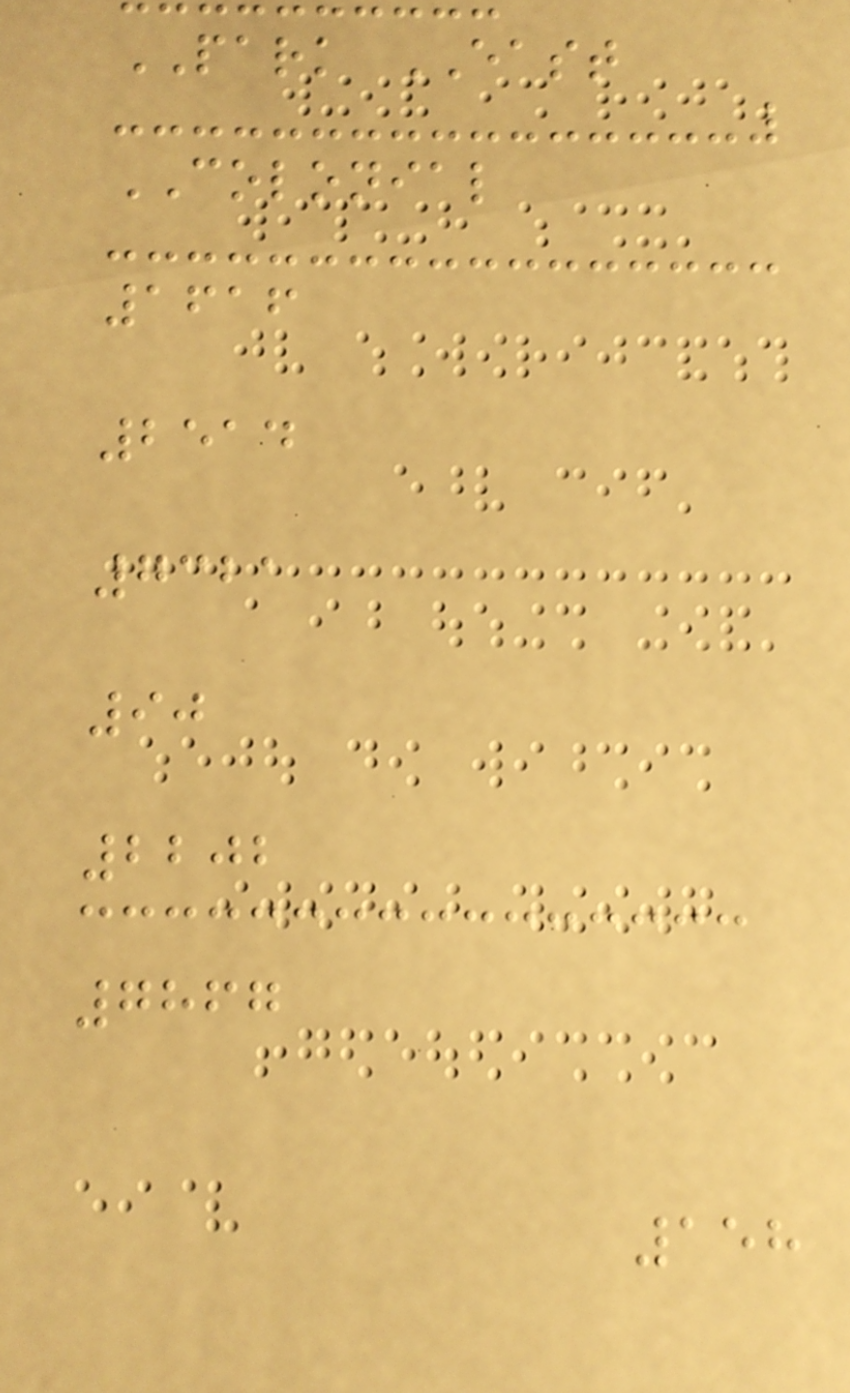PARK EAST
COLONIAL
1616
2514
7321
90
2202
7867
158
